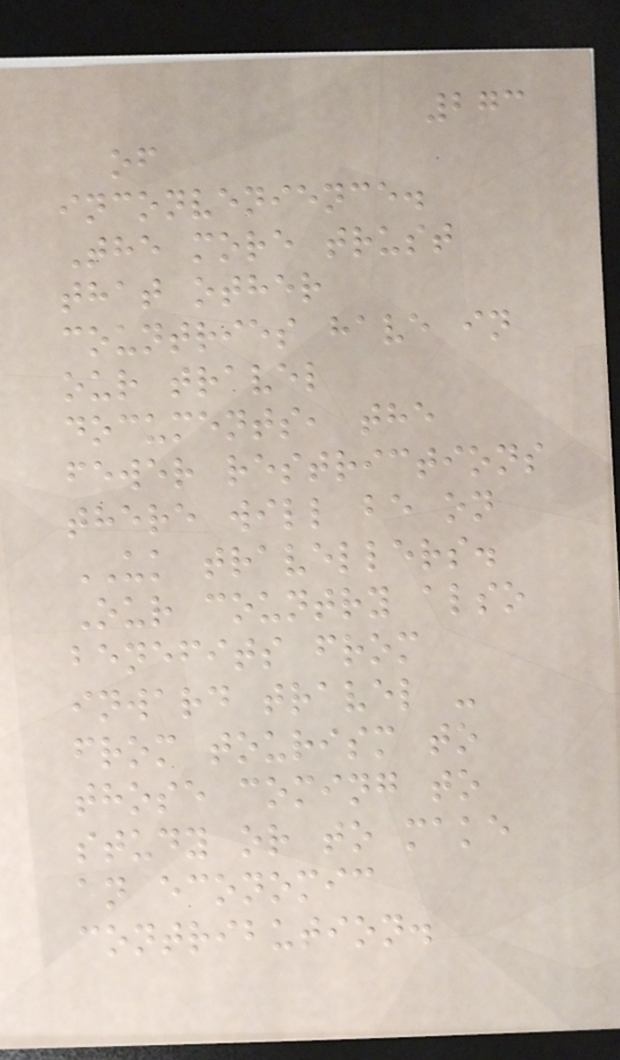273
of
inconvenience.
The more trust
that other
countries have in
our travel
documents, the
fewer restrictions
there will be on
UK travellers.
Our country also
benefits from
inward travel -
from tourism to
those coming to
study or to make
an economic
contribution.
